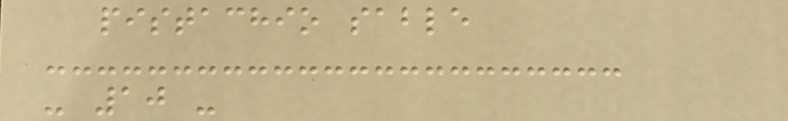pistachio sable
- 10 -
